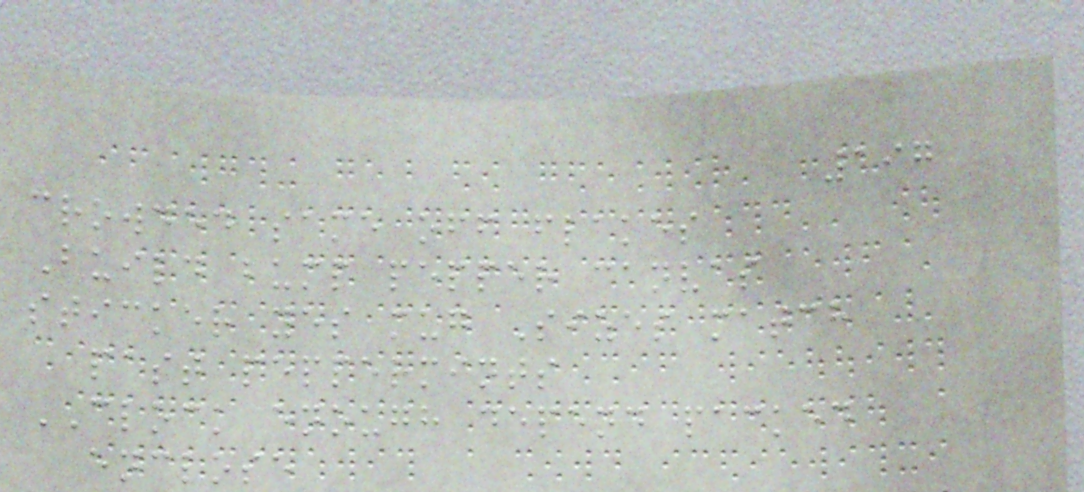197
crowded same off flakes
Build bump pepper canvas
sticker yes mug Sizes match
past peppermints
CLOCK enough depend packed
enclose
